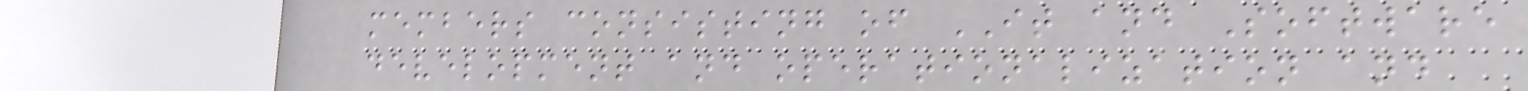members consisting of IT and Software
development and operationalization and
